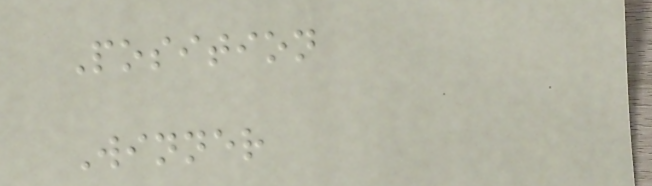Position
Winner
